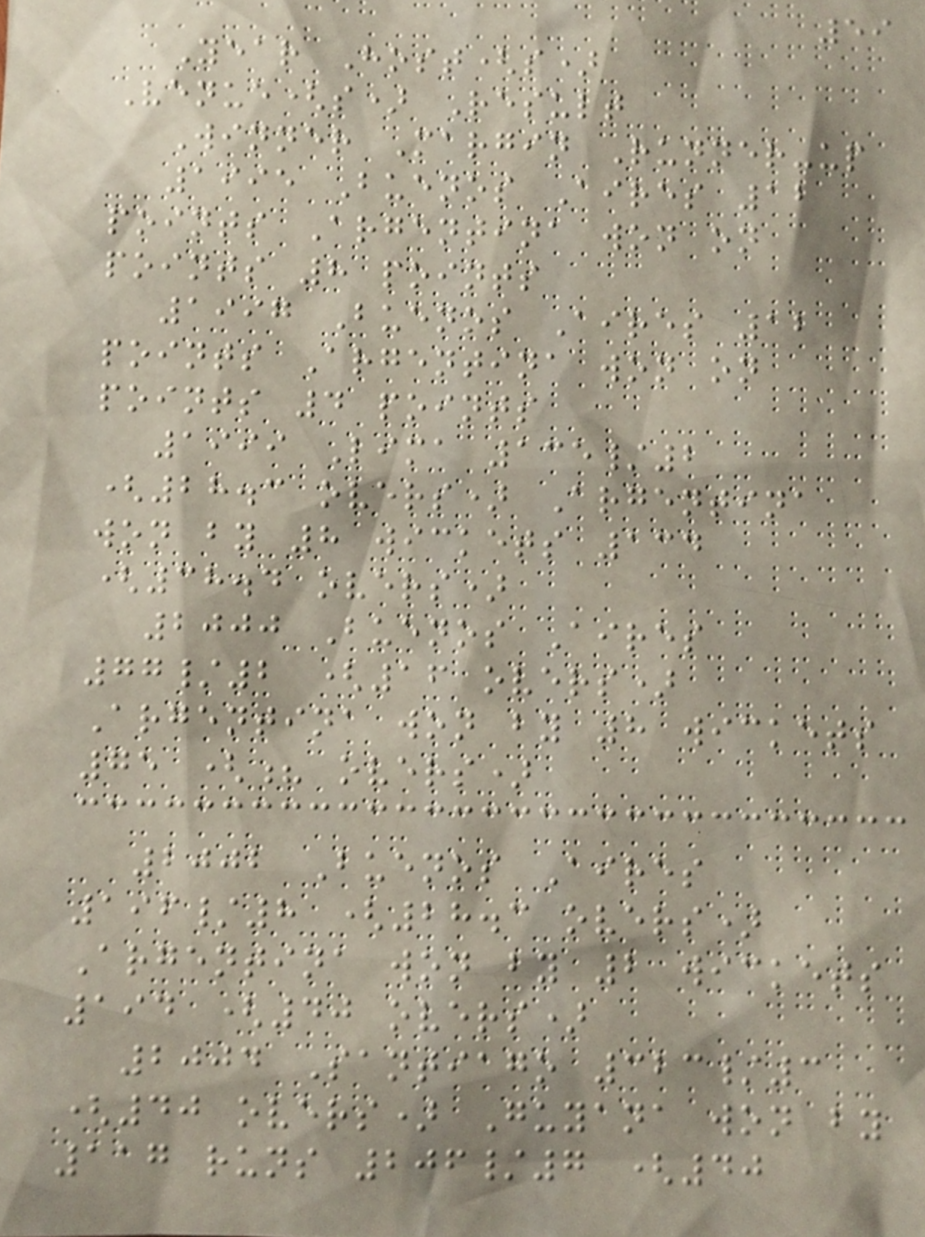59
Year Host(s)
Venue(s) Result
Winner Margin Runner-up
1995 Buenos Aires 12
points Argentina won on
points 8 points
1997 Buenos Aires 12
points Argentina won on
points 4 points
1999 Lima 135/2
(28.3 overs) Argentina
won by 8 wickets 134
(38.4 overs)
2000 Buenos Aires
77/2 (16 overs)
Argentina won by 8 wickets
75 (? overs)
2002 Buenos Aires
196/8 (28.3 overs)
Argentina won by 2 wickets
194 (40 overs)
2004 Santiago 323/3
(40 overs) Guyana won by
117 runs 206/7 (40
